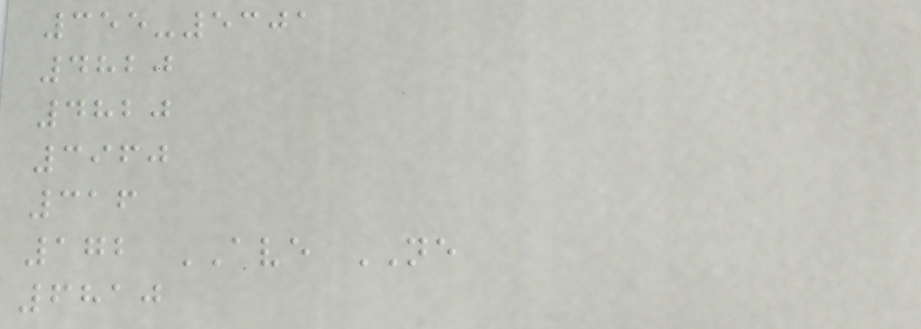355-5301
4820
4820
3960
316
172 AVE NE
6810
